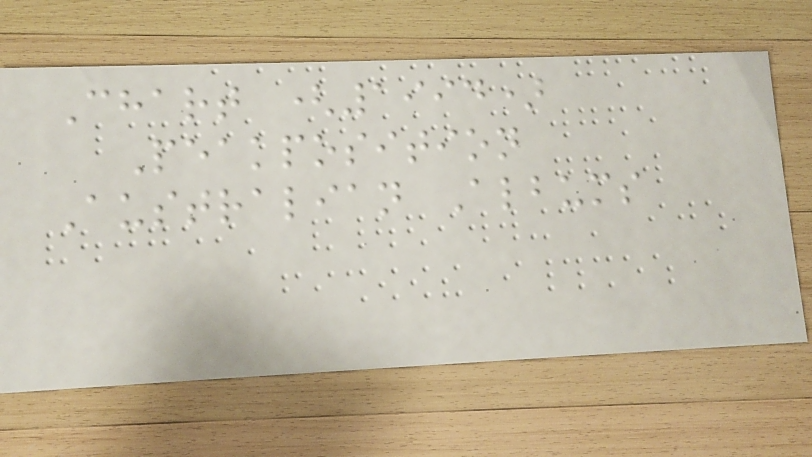Chart (1994)
Peakposition
Australian Albums
